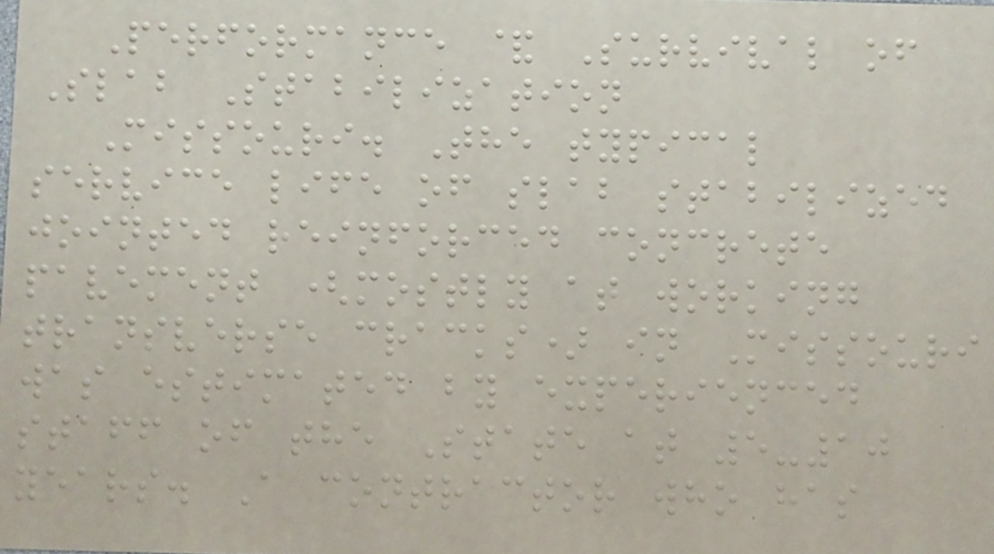Performance & Survival of
Slab Stabilization
Missouri. The typical
service life of slab stabilized
jointed reinforced concrete
pavement (mostly at working
transverse cracks) in Missouri
was estimated by experienced
staff of the State at 5-10
years. A contractor who has
